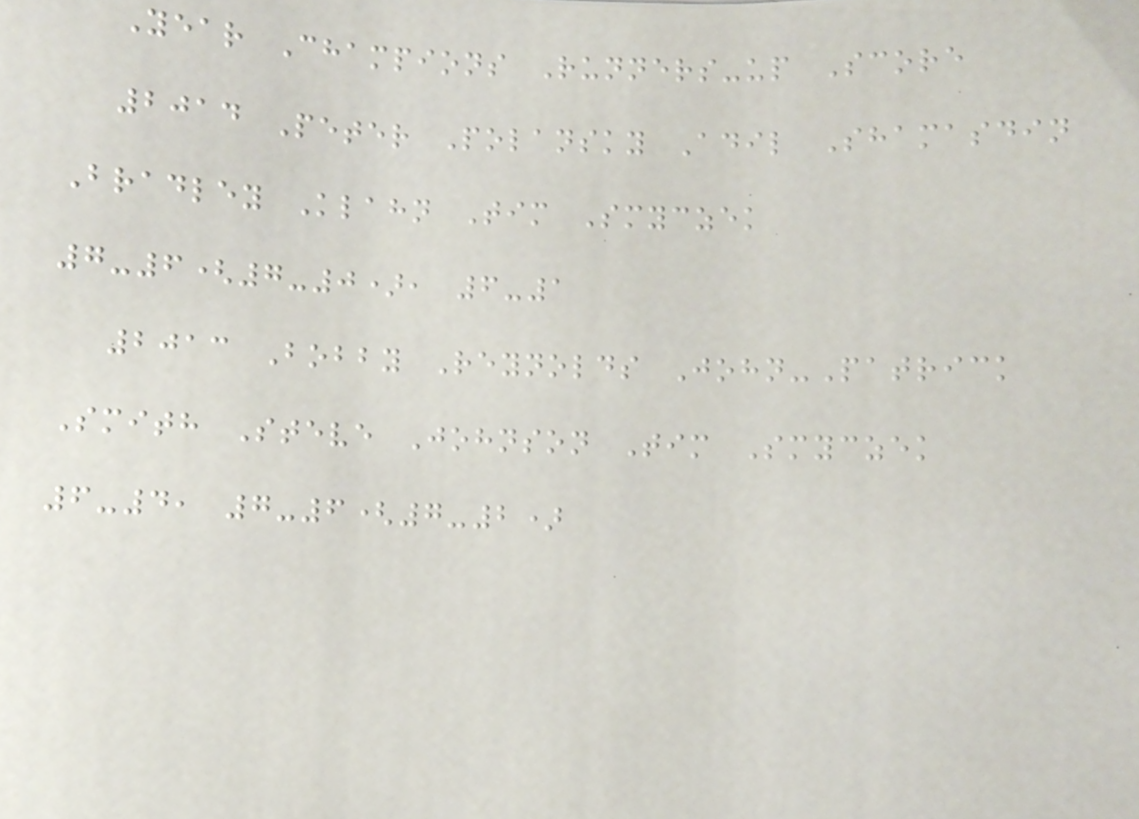Year Champions Runners-up Score
2014 Peter Polansky Adil Shamasdin
Bradley Klahn Tim Smyczek
7-6(7-0), 6-1
2013 Bobby Reynolds John-Patrick
Smith Steve Johnson Tim Smyczek
6-4, 7-6(7-2)
